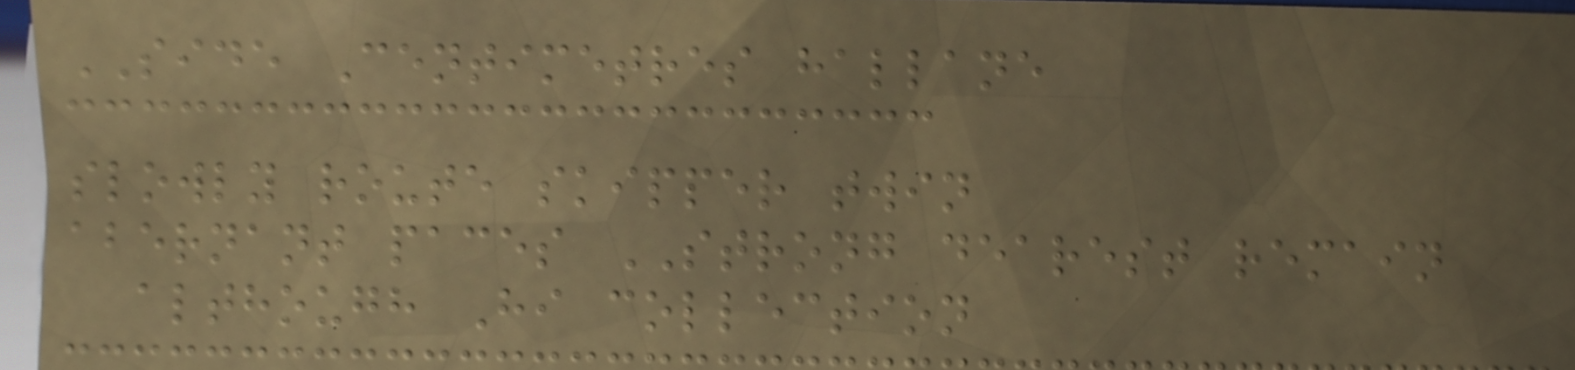SIDE Centimetres hallane
slowly route skipper twin
abernant paces STRONG dearest remain
although Hi collection
